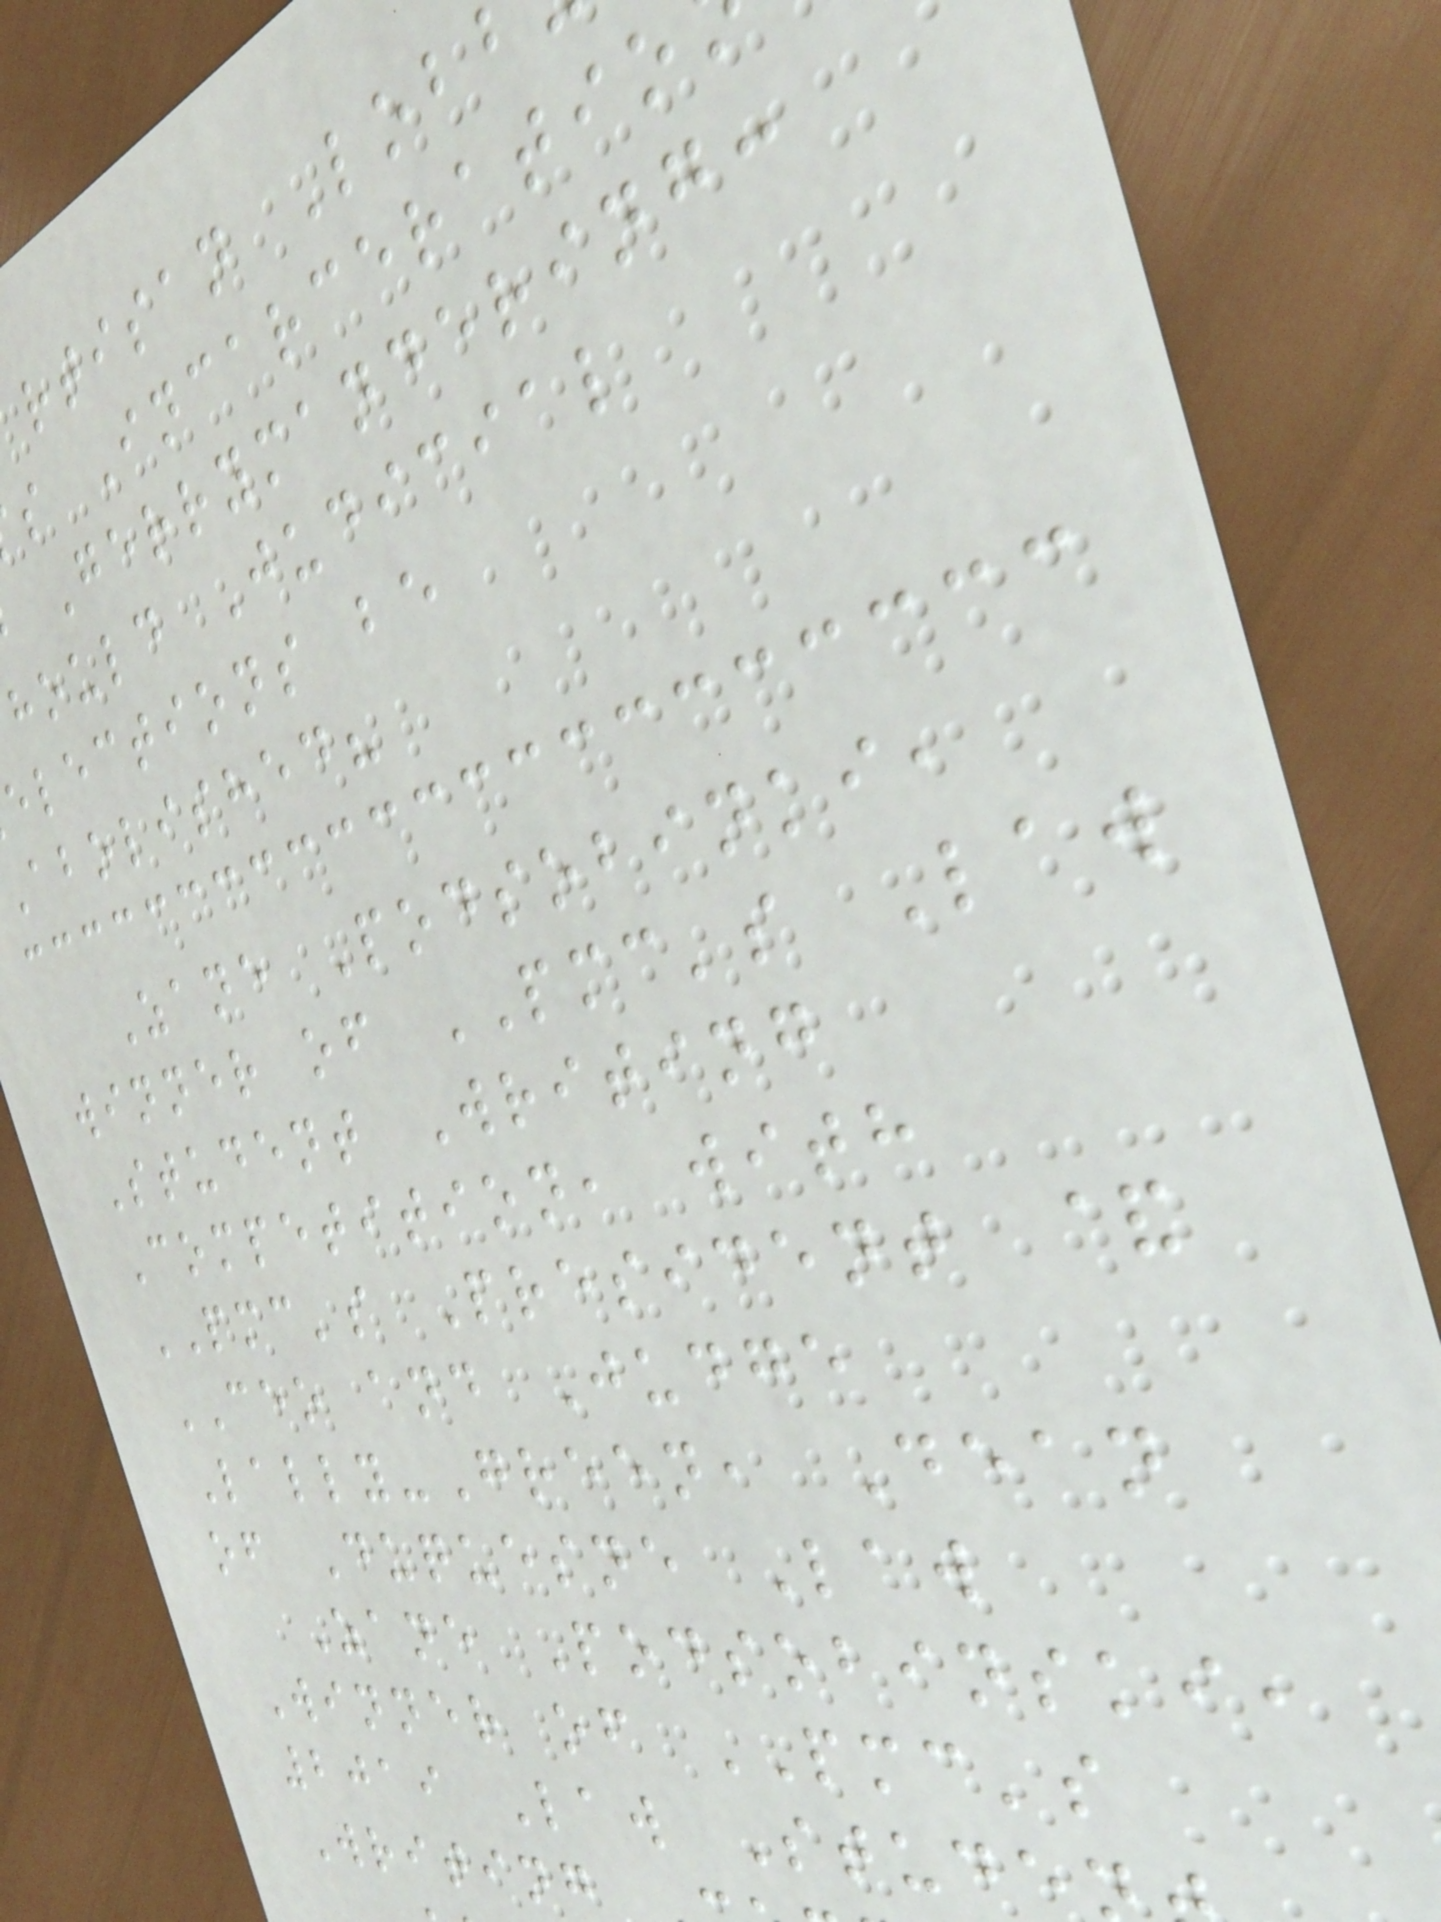rtisan Lob
s Incarceratio
Gerrymandering:
hould Judicial
elections be
abolished?
Zane Podsobinki,
winner of PMC's Law
Student Writing
Competition, with
PMC's President &
CEO and Judge
Lally-Green, Dean
of Duquesne Law
Zane Podsobinski,
Winner of PMC's
2019 Law Stude
Writing
